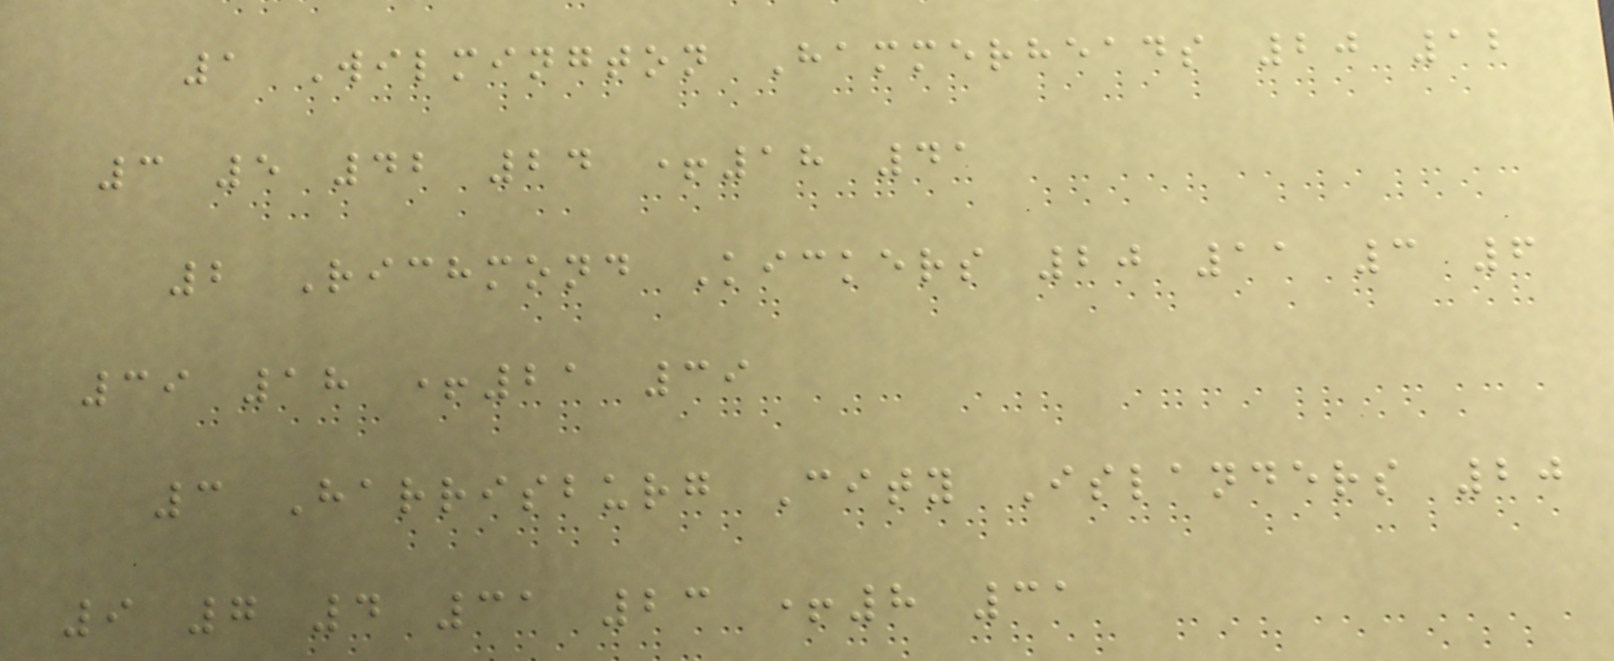1 Wilmington Hammerheads 20 12
3 5 42 24 +18 41
2 Richmond Kickers 20 11 3 6
39 18 +21 39
3 Harrisburg City Islanders 20
9 7 4 31 23 +8 31
